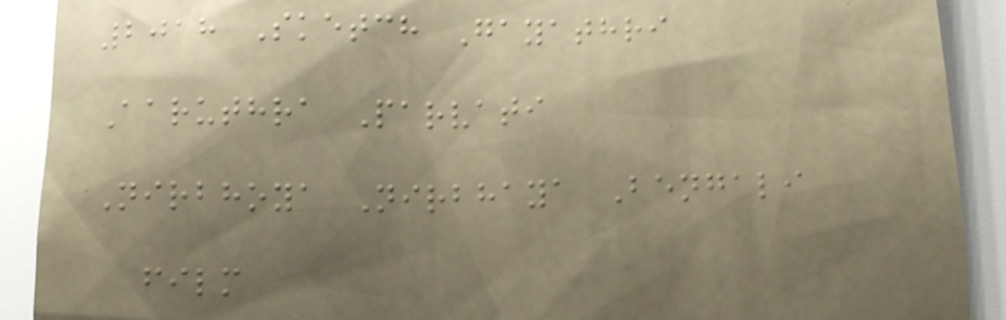2018 Sketch Gayathri
Aaruthra Parvati
Nirbhoya Nirbhaya Bengali
film
